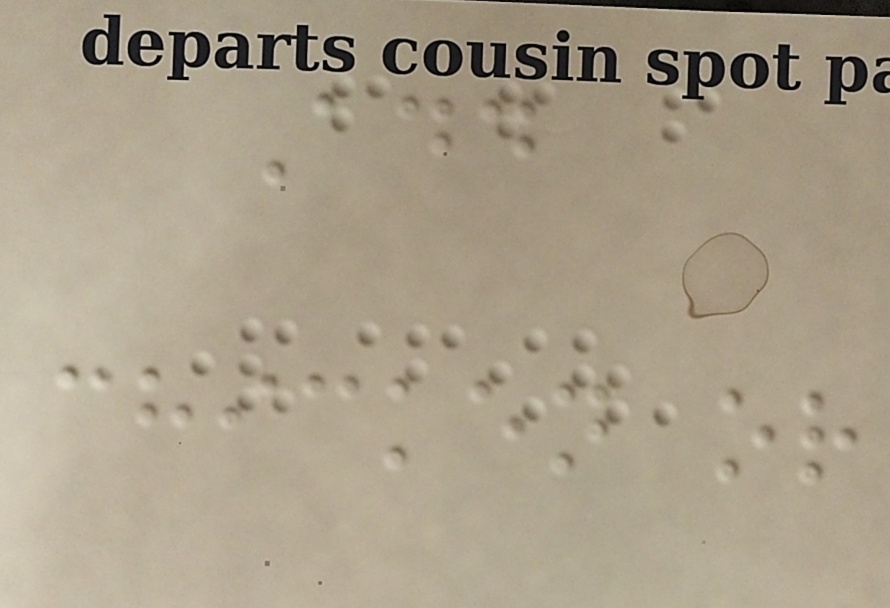Add
chicken or
